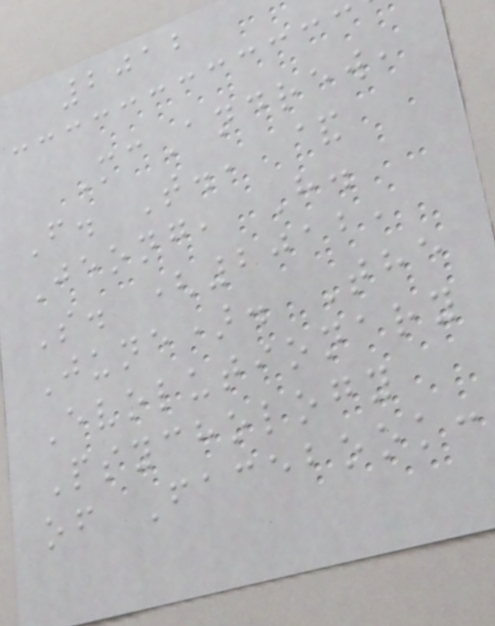2012
McAndrew,
F. T., &
Jeong, H.
S. (2012,
June). The
Evolutionary
Psychology
of Facebook:
